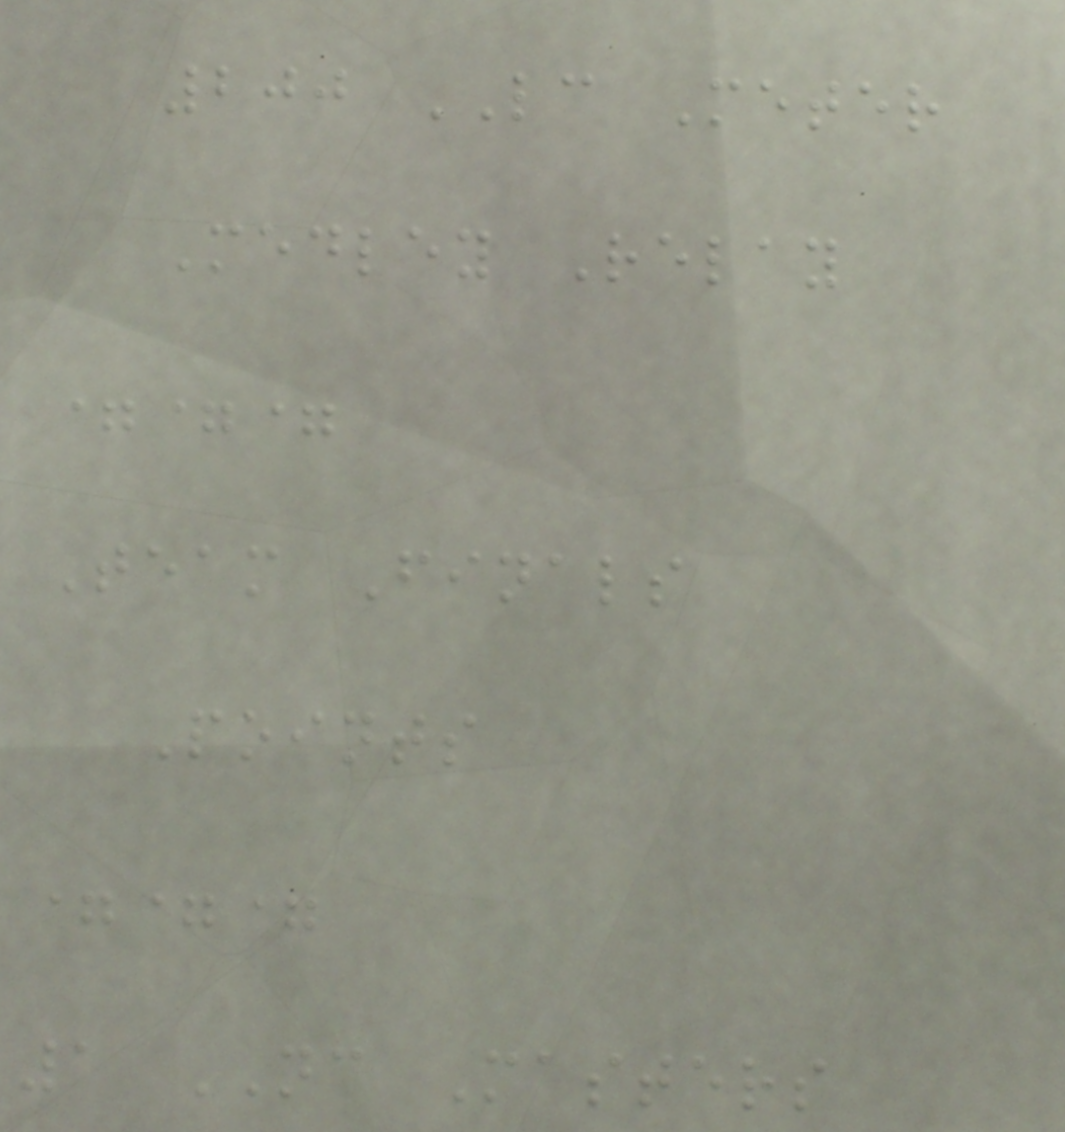200 LC Meter
Medley Relay
===
Team Finals
Points
===
1 NC Masters
